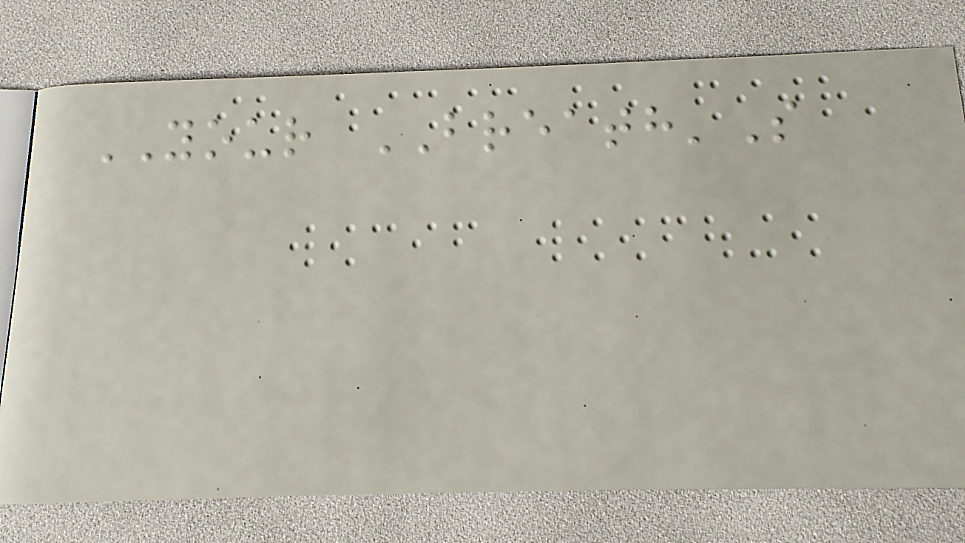YOUR BREATH'S
